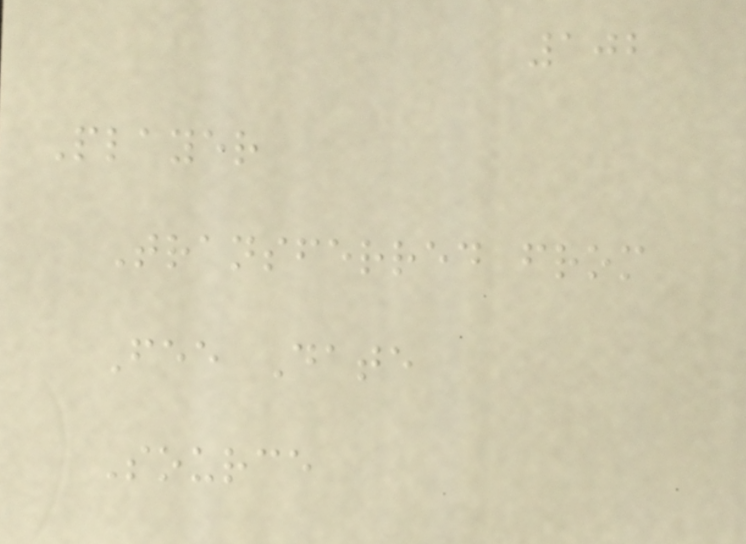102
Player
Transferred from
Fee Date
Source
